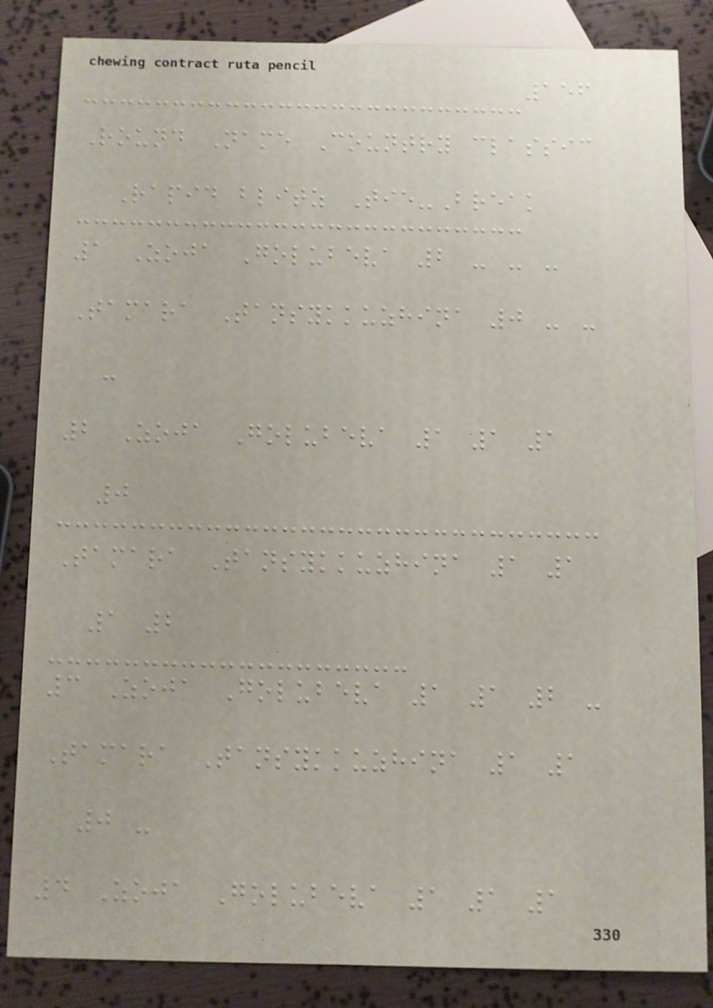156
Round Name Country classic
Rapid blitz Tie-Break
1 Zoja Golubeva 2 - - -
Tamara Tansykkuzhina 0 - -
-
2 Zoja Golubeva 1 1 1
0
Tamara Tansykkuzhina 1 1
1 2
3 Zoja Golubeva 1 1 2 -
Tamara Tansykkuzhina 1 1
0 -
4 Zoja Golubeva 1 1 1
